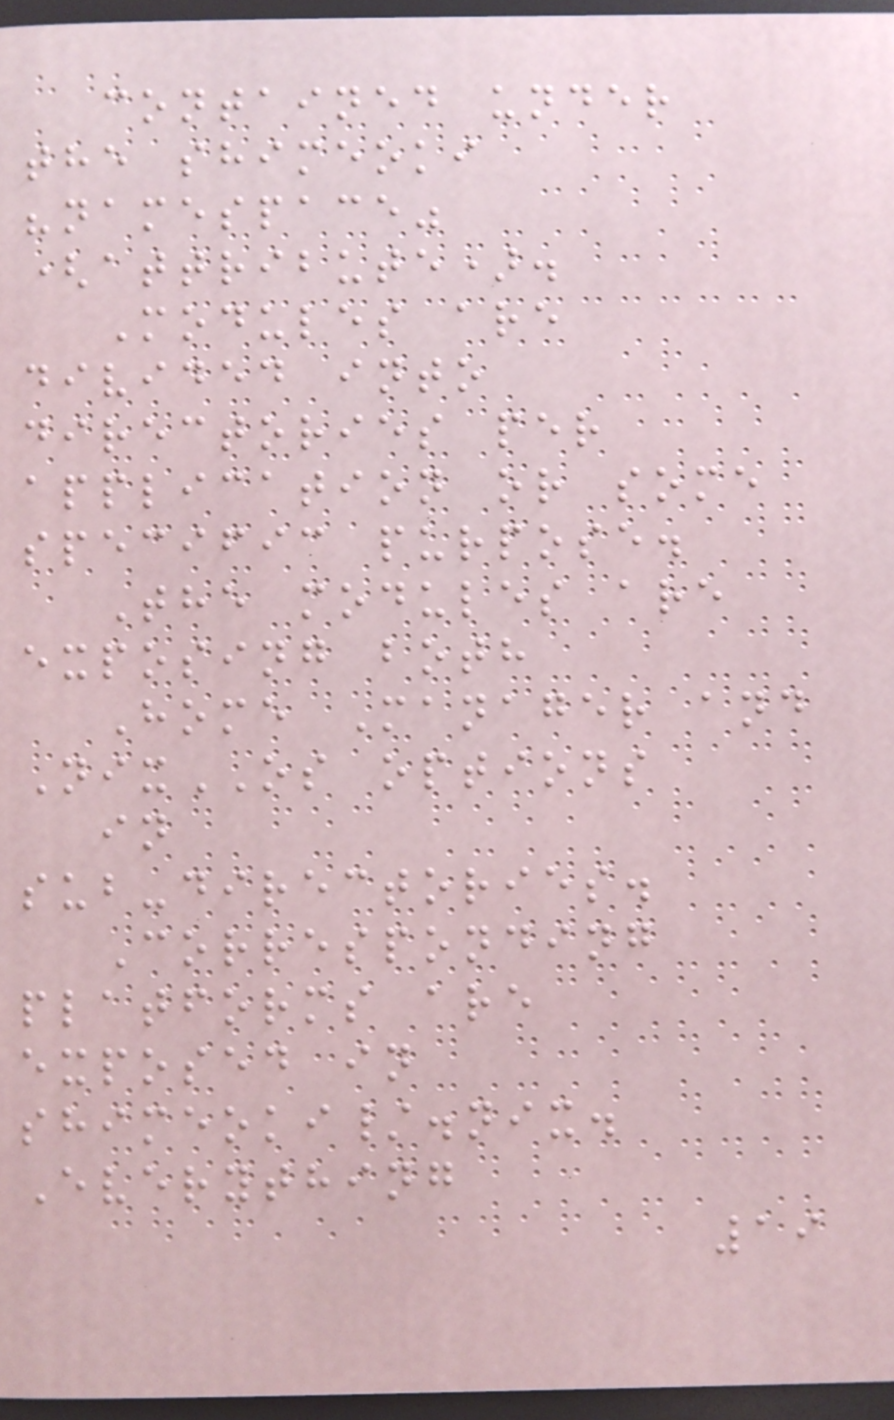contained under
the shimeoki
"namespace"
(attribute).
Modules are
divided into
directories per
application or some
specific purpose.
The modules are
exposing both
Home Manager and
NixOS options
in
sub-directories.
Corresponding
platforms are
exposed in
shimeoki/.nix.
Everything
19
